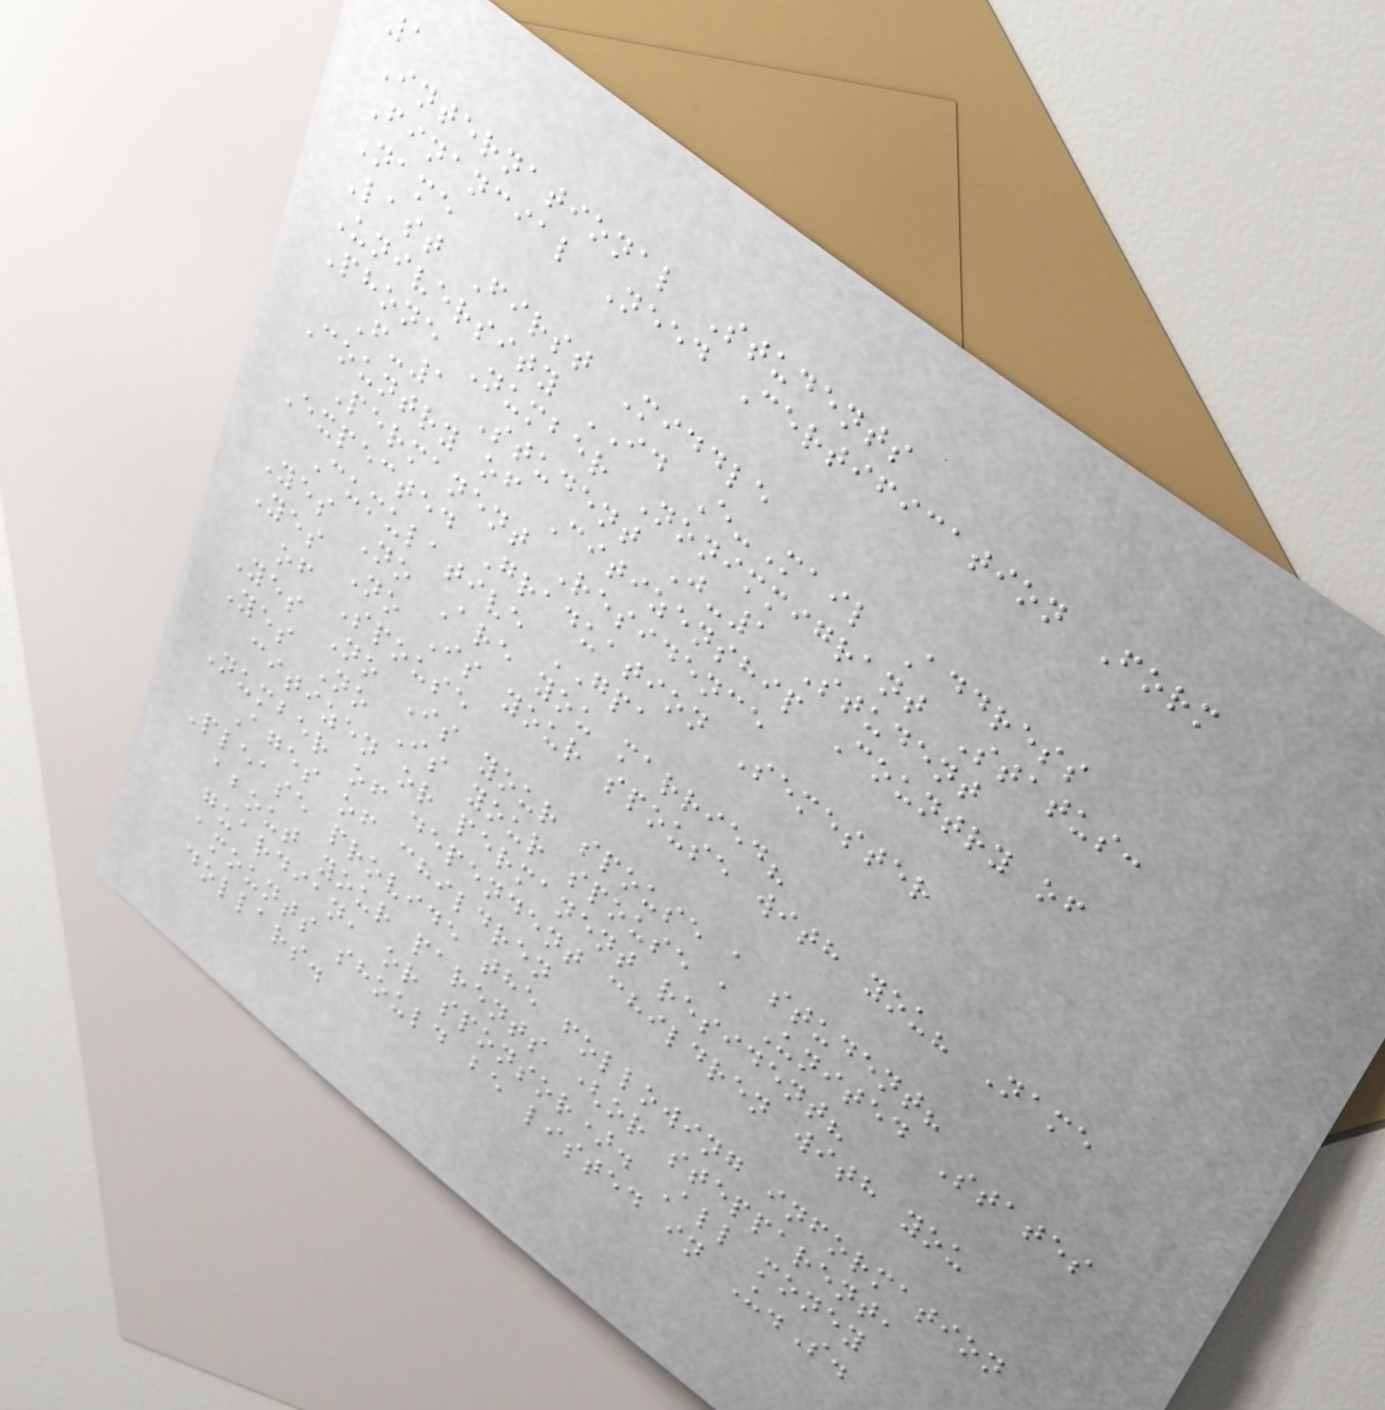1
International Students
Financial Need Certification Form
Name
Last First Middle
University ID E-Mail Address
Phone Number Nonimmigrant Status:
F-1 Student J-1 Student
Country of Citizenship Country of
Permanent Residence
Expected Graduation Semester
Cumulative GPA
Yes No Are you married?
Yes No Is your spouse with you? Name
of Spouse
Yes No Is your spouse a student?
Yes No Is your spouse a United States
citizen or permanent resident?
Number of dependent children with you
Ages of children
Please provide the following information
about your parents (or stepparent,
guardian, or sponsor). All money
amounts should be listed in U.S.
dollars.
